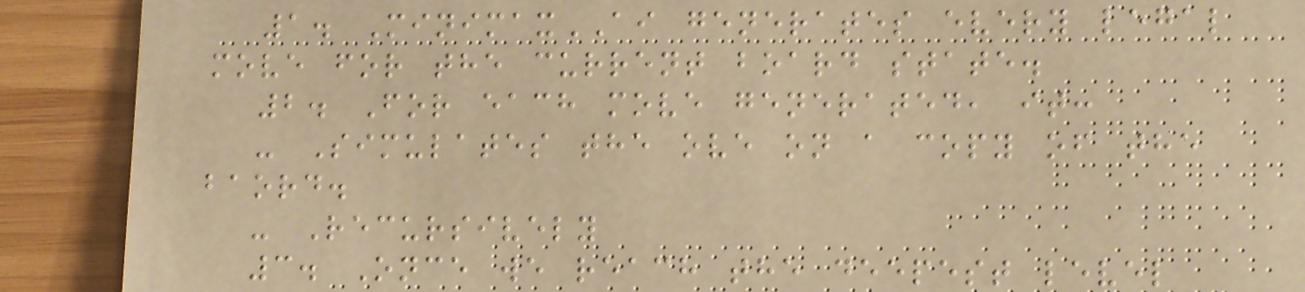1. MinimaxAI generates every legal
move for the current board state.
2. For each move generated, it:
- Simulates the ove on a copy of the
baord.
- Recursively
3. Once we reach the deepest level
